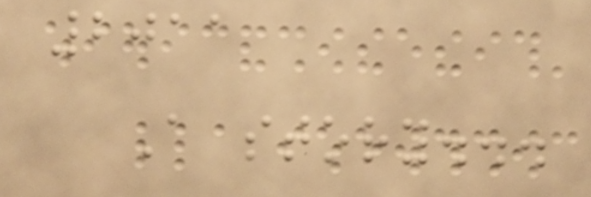2011
A story...
